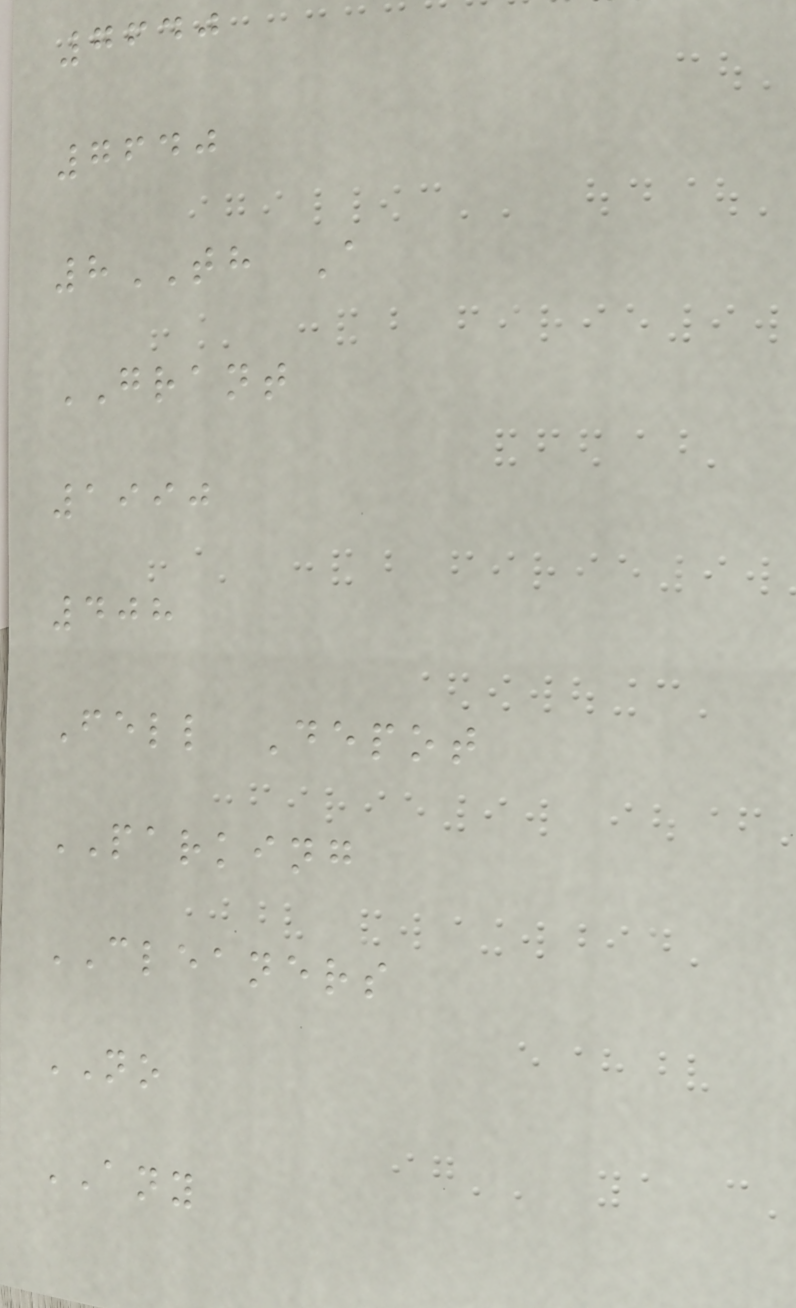7640
7640
8TH A
GRANT
1990
408
Fell Depot
PARKING
CLEANERS
NO
ANY
